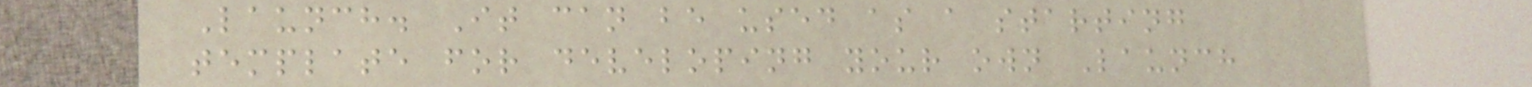Launch. It can be used as a starting
template for developing your own Launch
